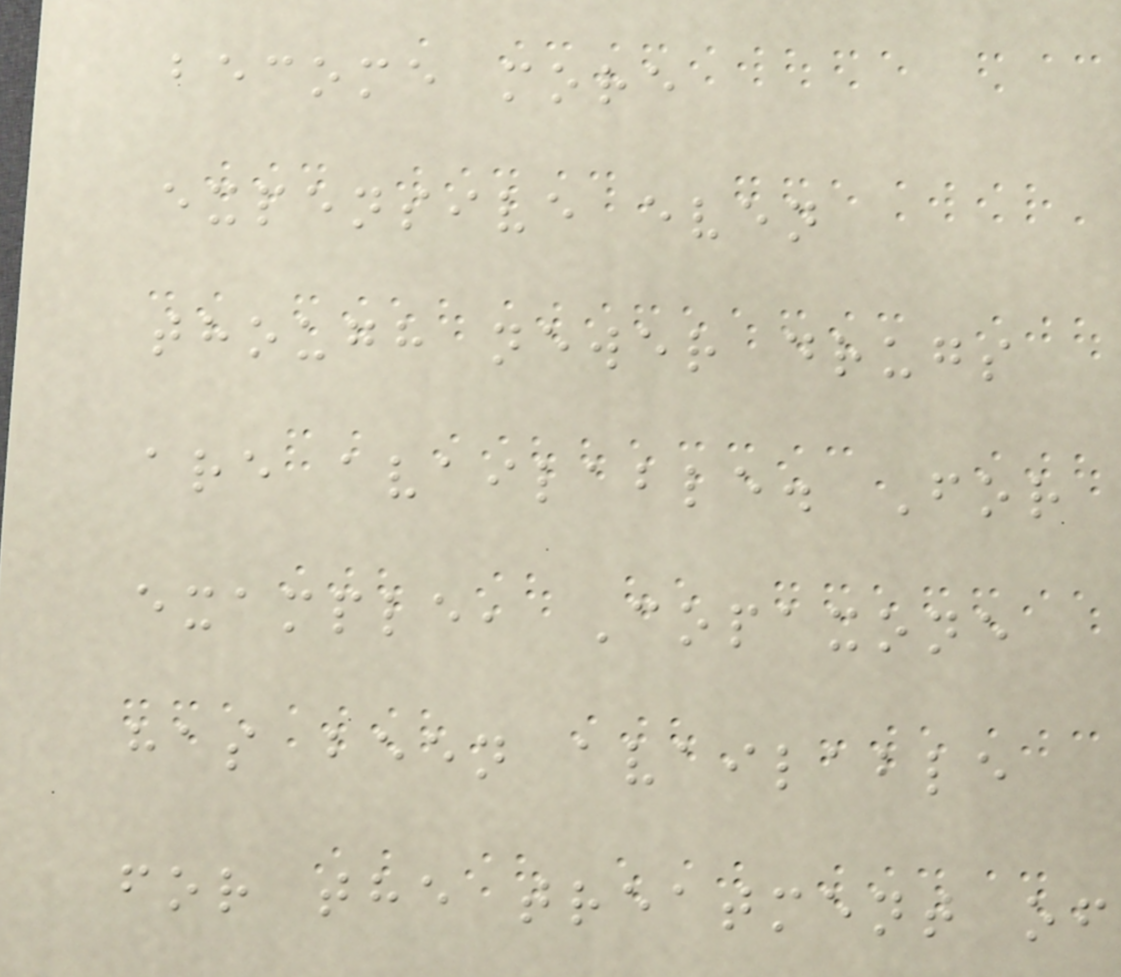become more
expensive even
though newer drugs
are available. For
example, Copaxone
has been available
for the treatment of
